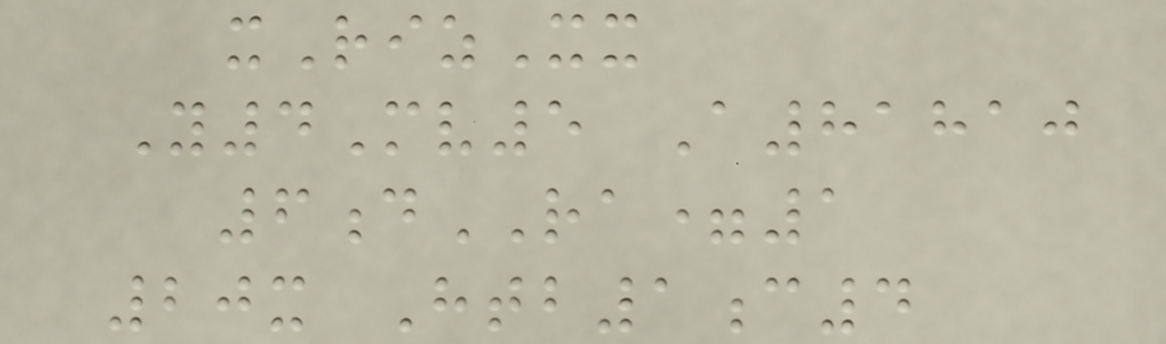xRizXx
Y4Mv5 A81810
6dRA=1
20x Htb1c4
